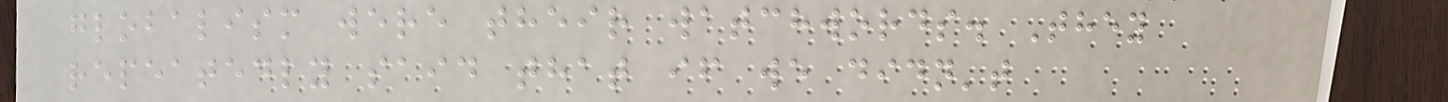globalism were their watchwords. They
repeatedly said that if we didn't
